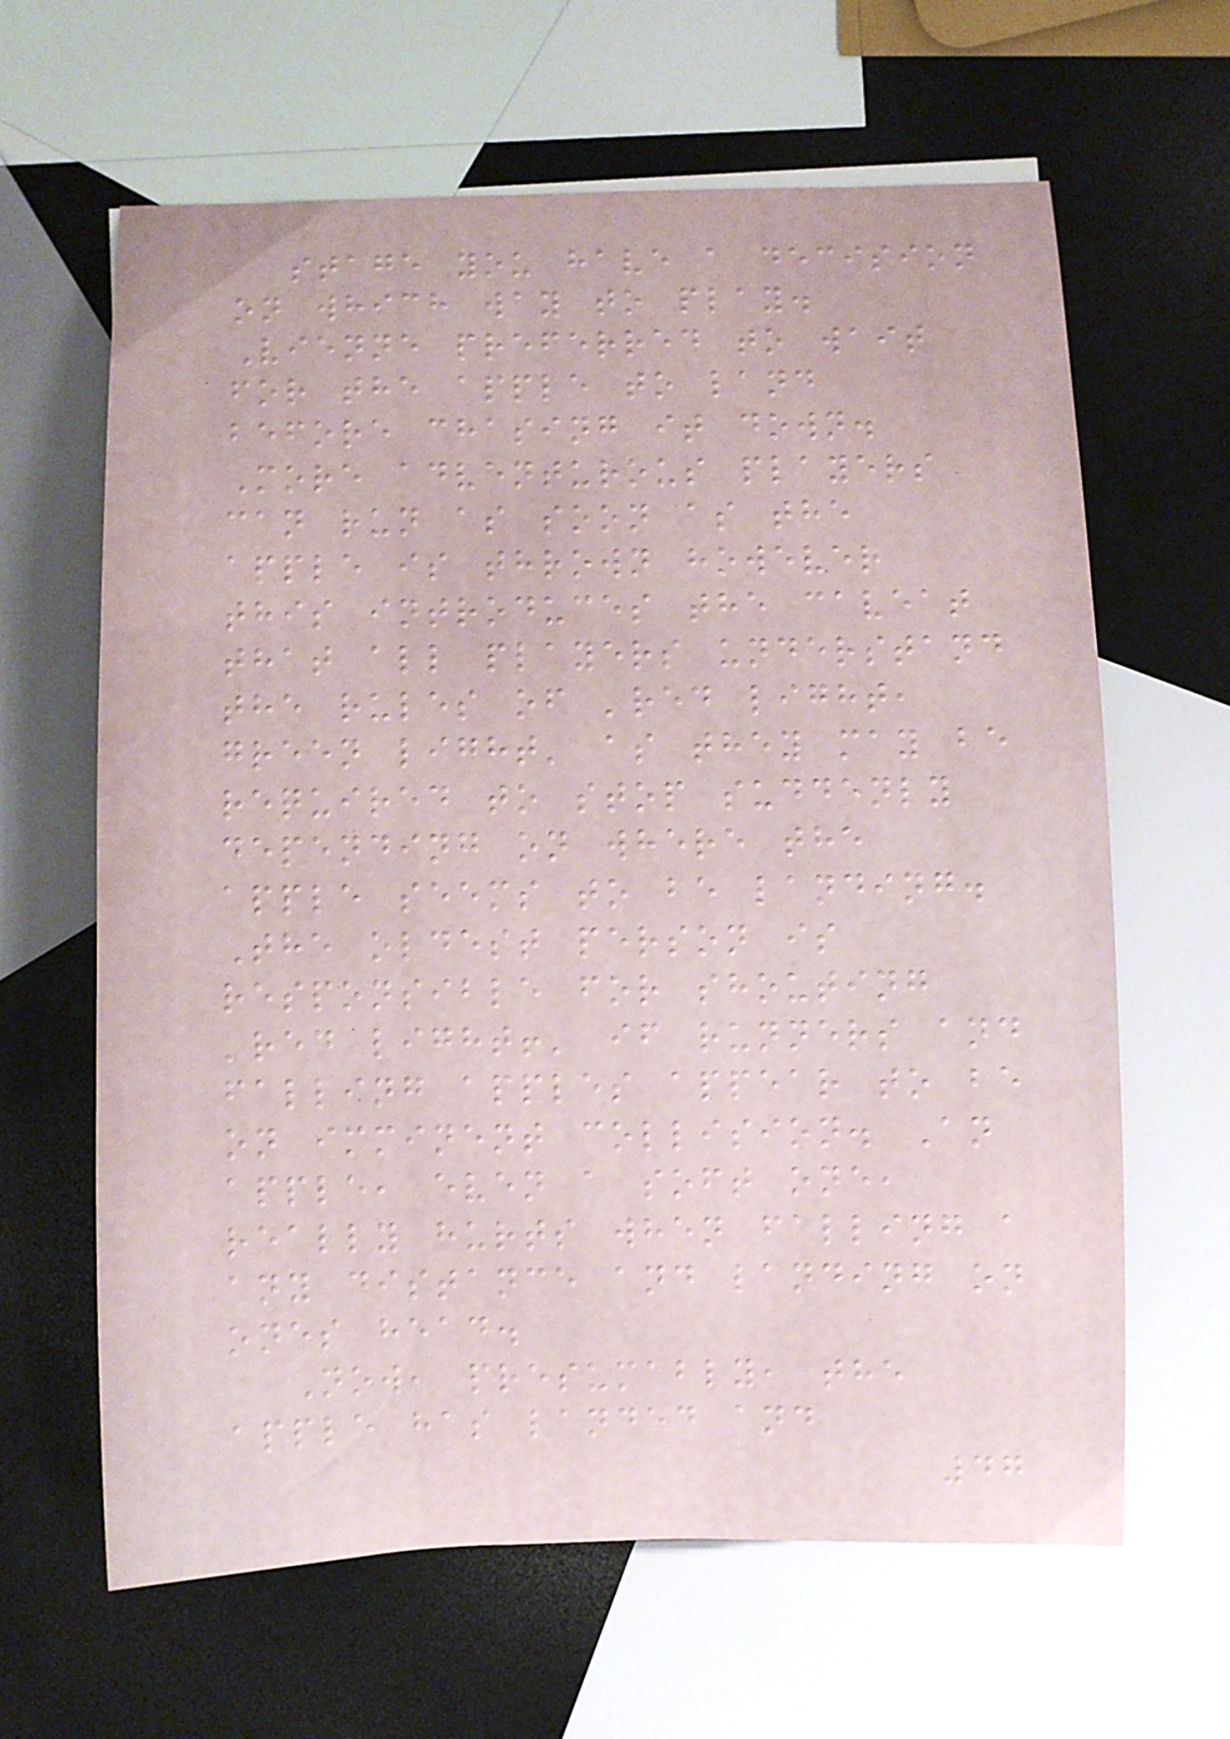stage you have a decision
on which way to play.
Vienne preferred to wait
for the apple to land
before chasing it down.
More adventurous players
can run as soon as the
apple is thrown however
this introduces the caveat
that all players understand
the rules of 'red light,
green light' as they may be
required to stop suddenly
depending on where the
apple seems to be landing.
The oldest person is
responsible for shouting
'red light!' if runners and
falling apples appear to be
on imminent collision. An
apple, even a soft one,
really hurts when falling a
any distance and landing on
ones head.
Now, presumably, the
apple has landed and
47
